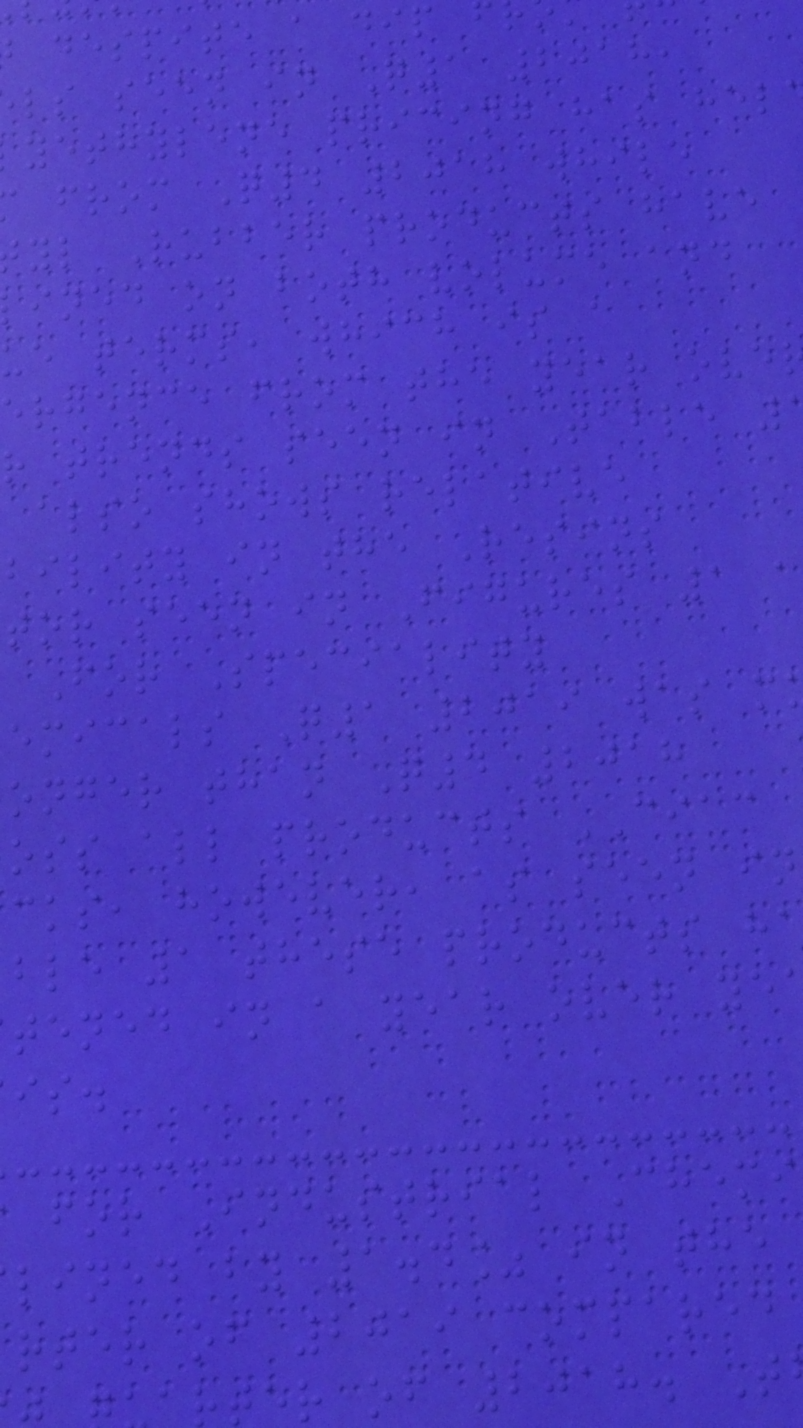despite a dip
ls seen in Q1 2018,
yethylene pricing has hel
from Q4 2018 while
yl Rubber products have
ined on both volume and
e terms, which is a
ergence from the year ove
r trends seen in Table
also shows relative
bility in the Resins
tor seen in Figures 1 a
For Speciality
emicals Q1 2019 was m
onger than Q4 2018
oss all products CIAC
cks, however, as seen in
ble 1 these products h
tened in a year over ye
for Industrial Chemi
lined by 1.4% in the
rter of 2019 compared
ter of 2018. T
